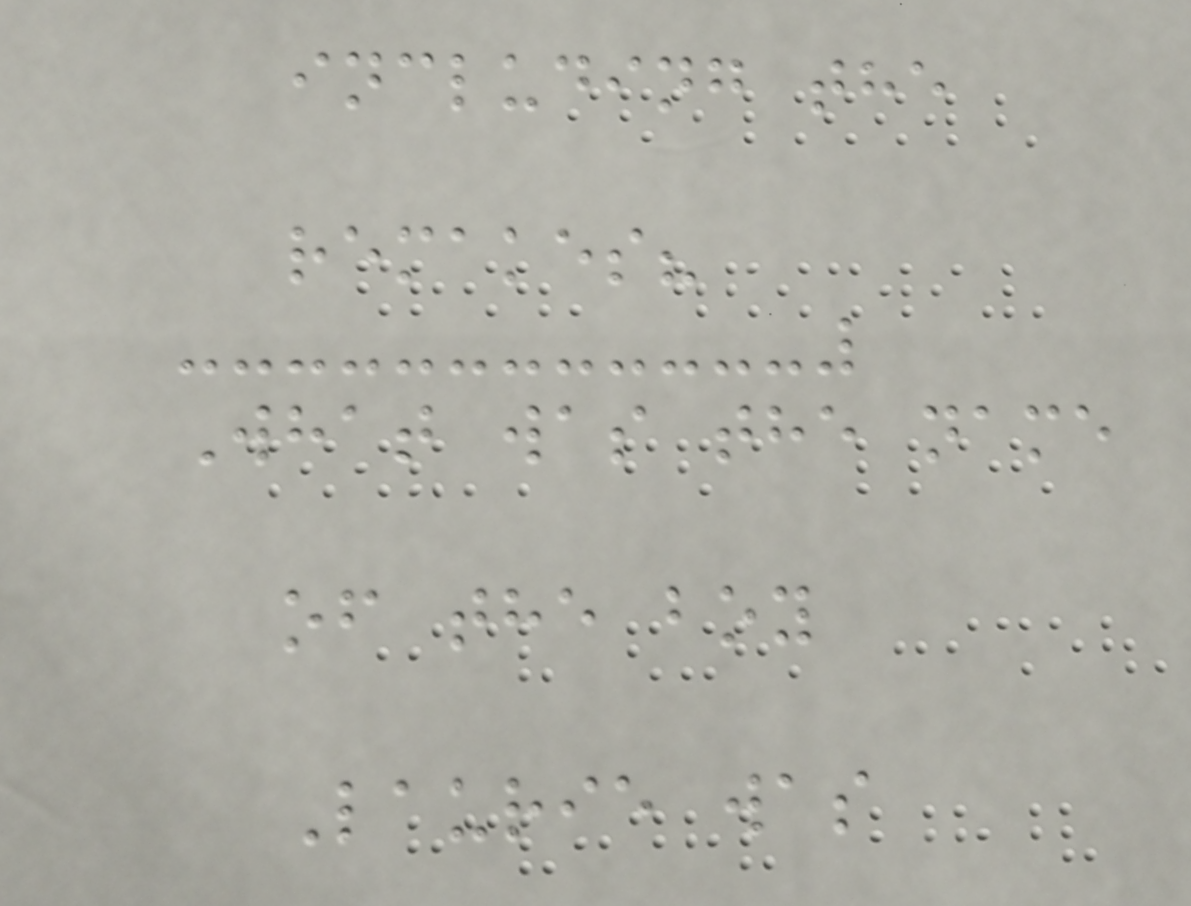including the
remakes?
What was the name
of the boy
Laurie was
